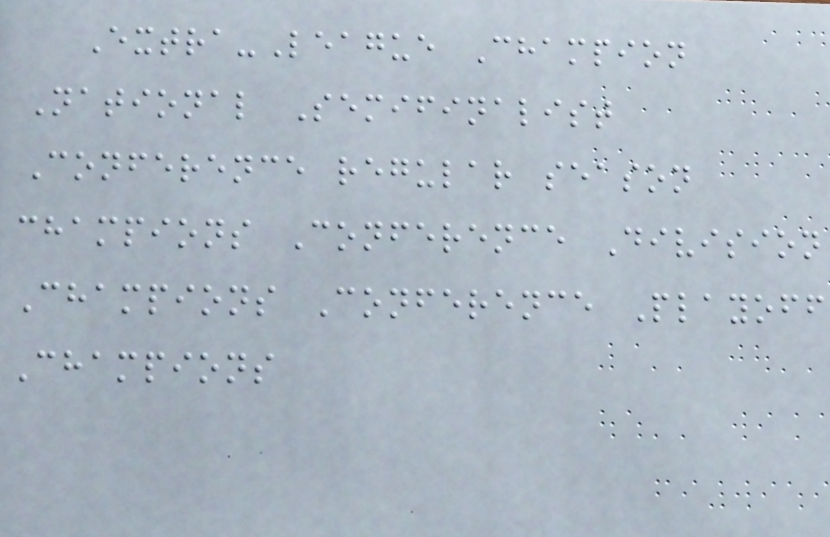Extra-League Champion
National Semifinalist
Conference regular season
champions Conference Division
Champions Conference Playoff
Champions
